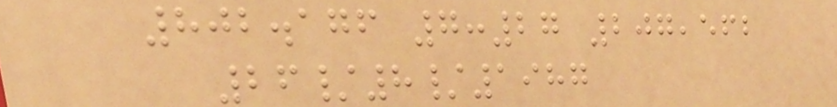802.176 7:27 207,562
26/8/1987
